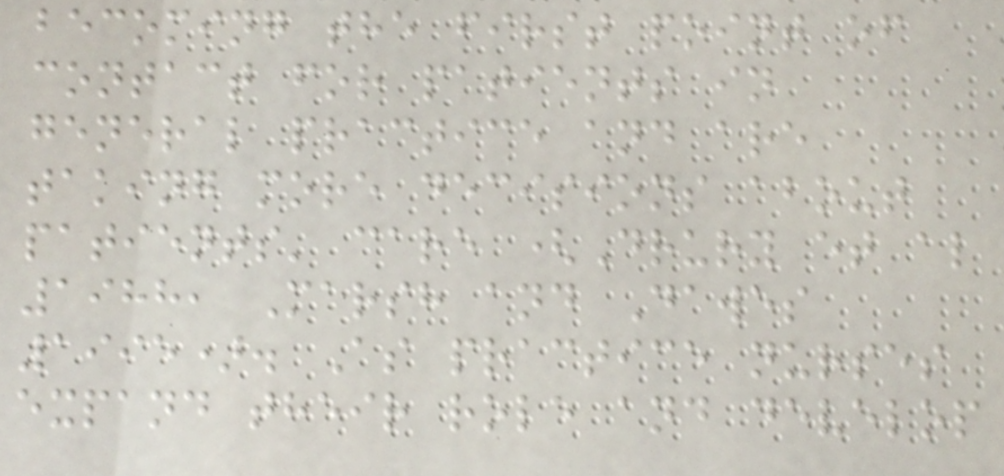becoming the first point of
contact for patients in
general practice and are
taking more decisions about
patients' care (Drury et al
1988, Marsh and Dawes
1995). As practice nurses
expand their role and develop
